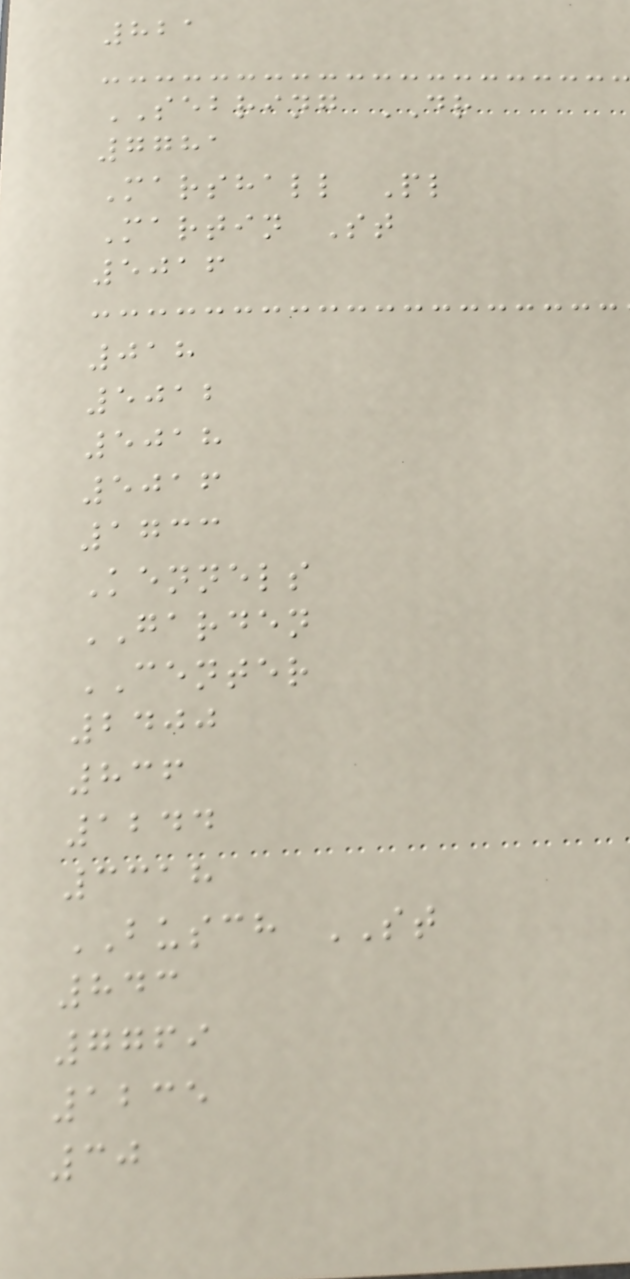821
SEBRING DR
7781
Marshall Pl
Martin St
5016
018
5012
5018
5016
1733
Kennels
GARDEN
CENTER
2400
836
1244
3318
BUSCH ST
843
7769
1235
30
